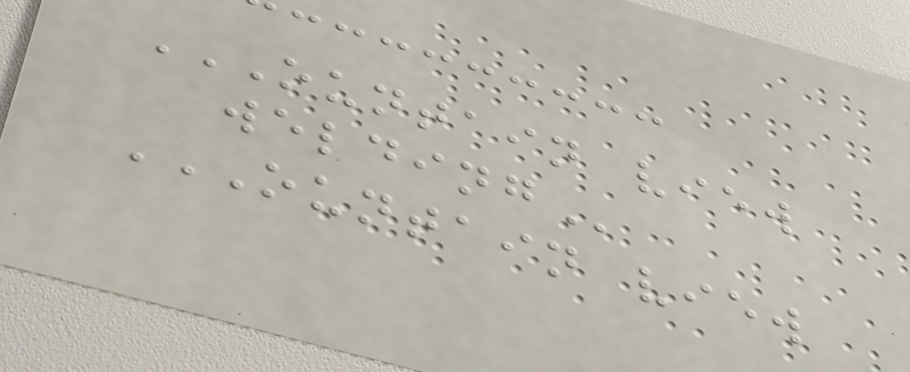OUNTAIN VIEW
WELDING
OUNTAIN VIEW
